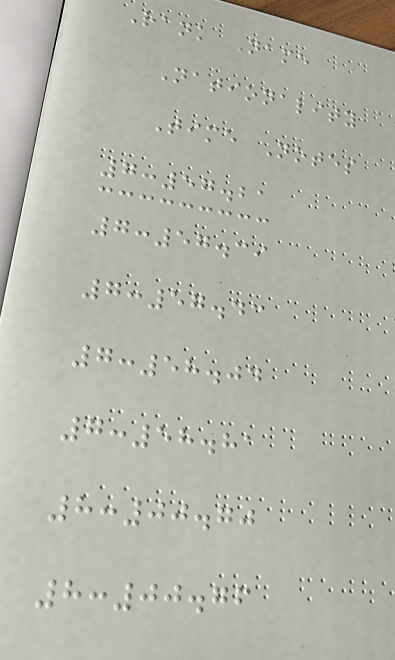Rank Name
Nationality
Time Notes
7:57.21
7:57.39
7:57.43
7:58.04
7:58.81
8:00.70
8:00.76
